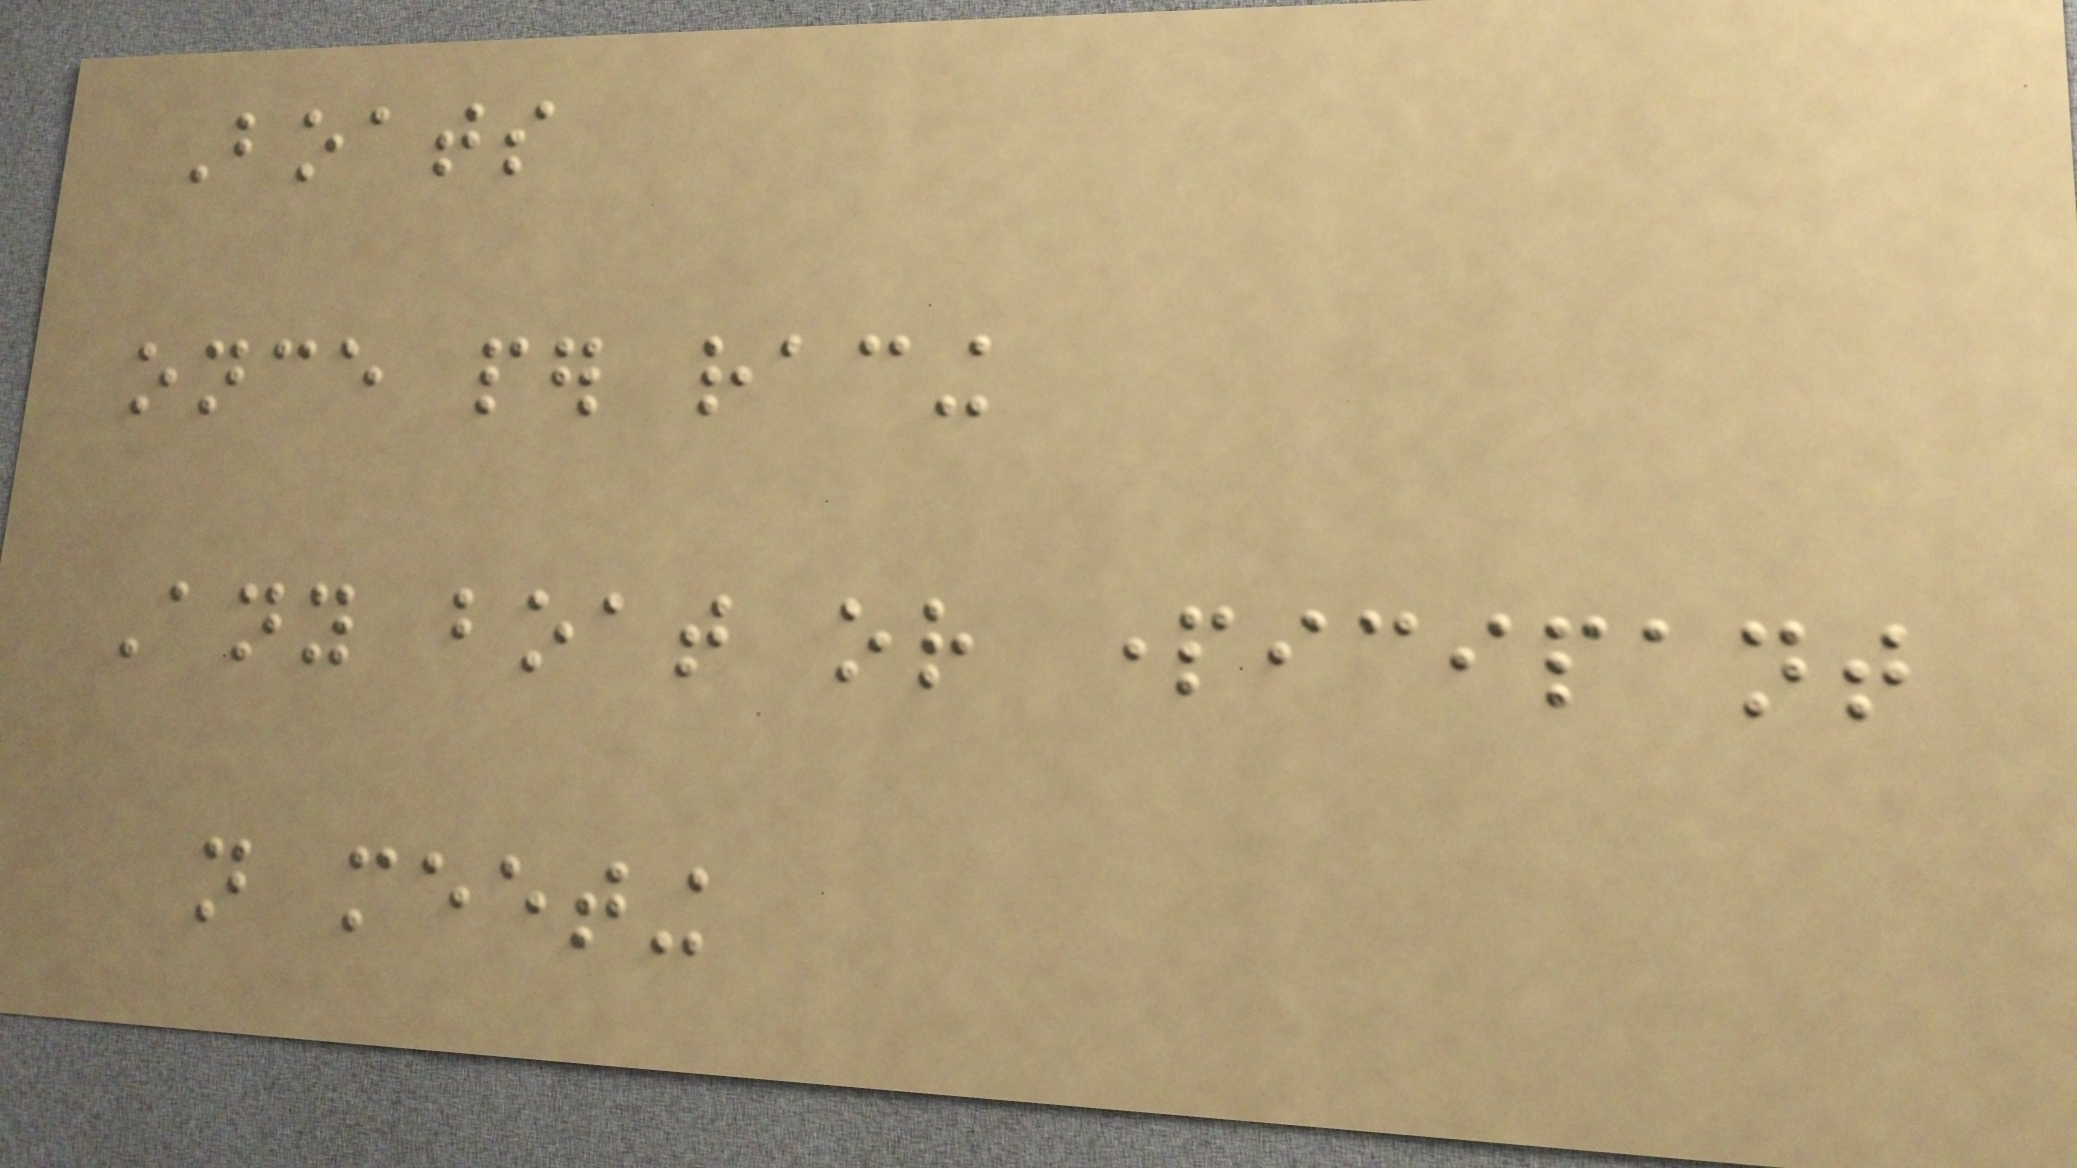Boats
once per racing
Any boat or participant
not meeting
